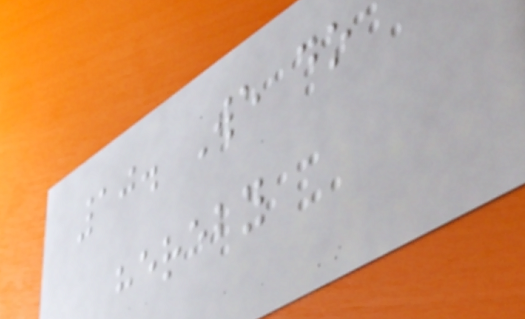10. We do
hereby
